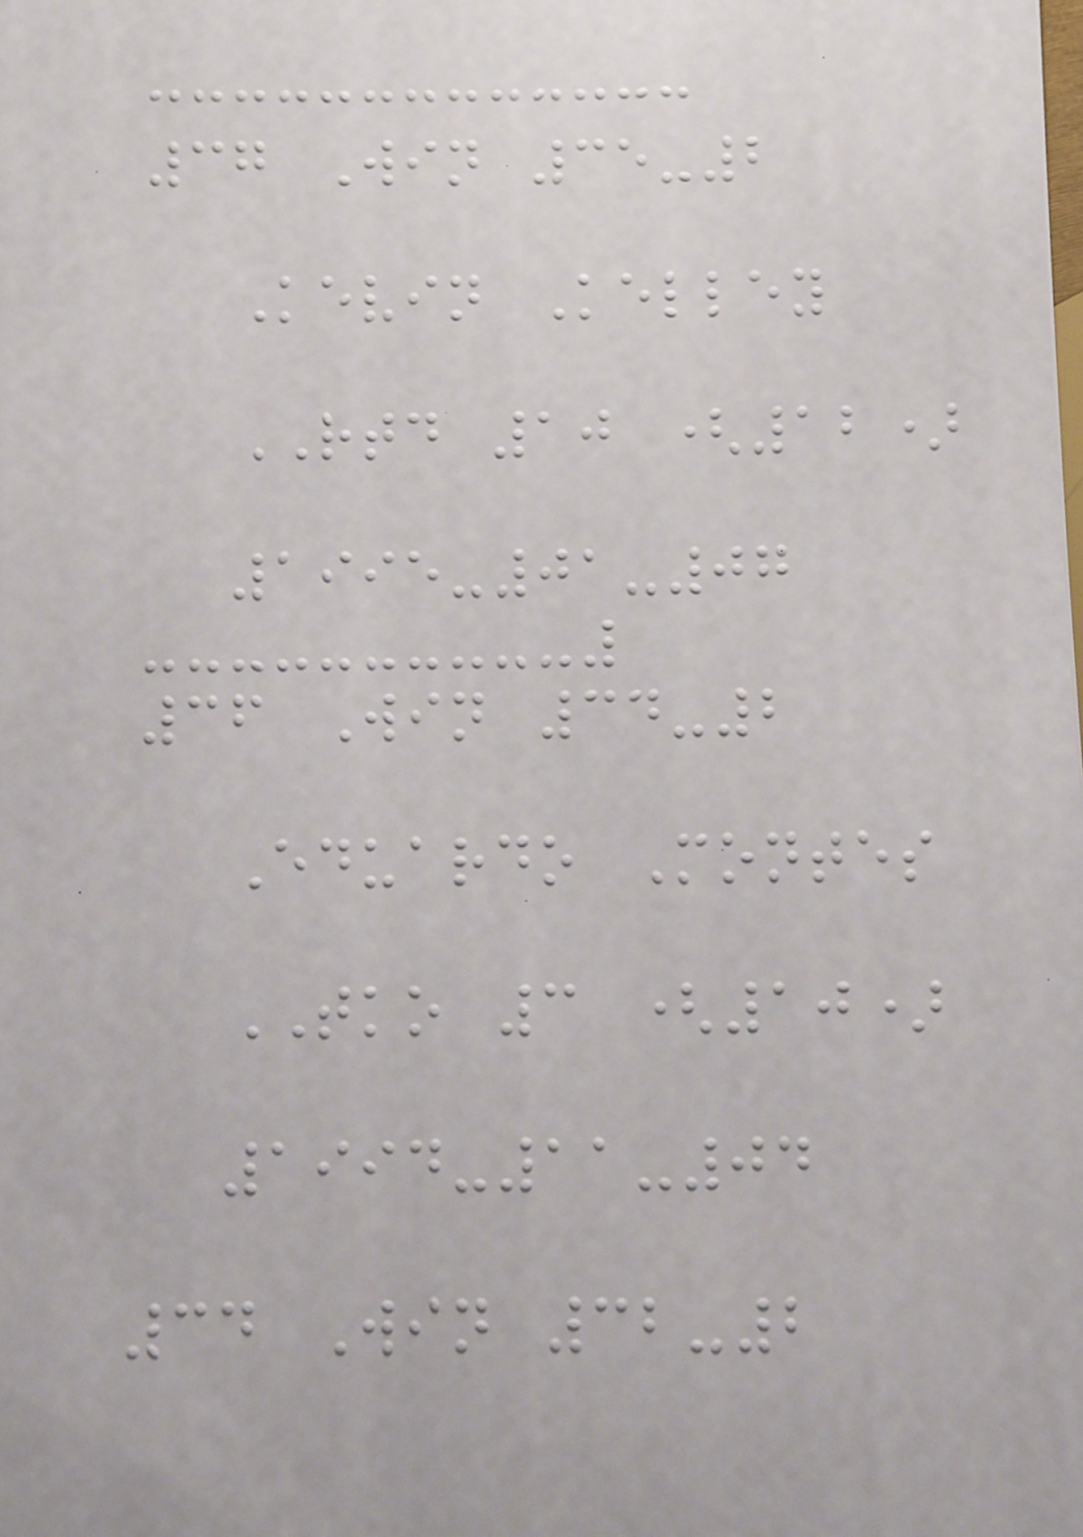37 Win 35-2
Kevin Kelley
RTD 10 (12)
1995-01-07
36 Win 34-2
Eduardo Montes
TKO 3 (10)
1994-11-04
34 Win 32-2
